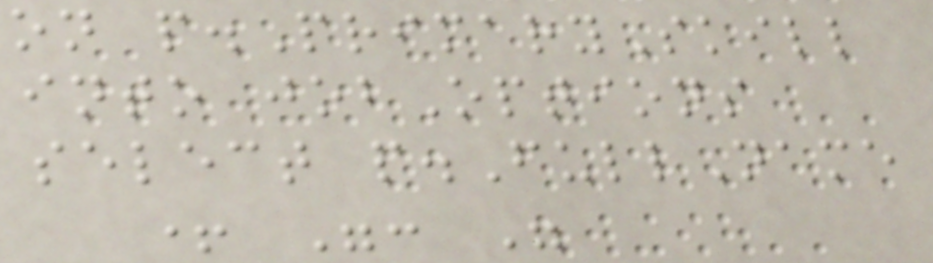on p.PrimarySkill
into jobOptions
select p.FullName
+ ": "
